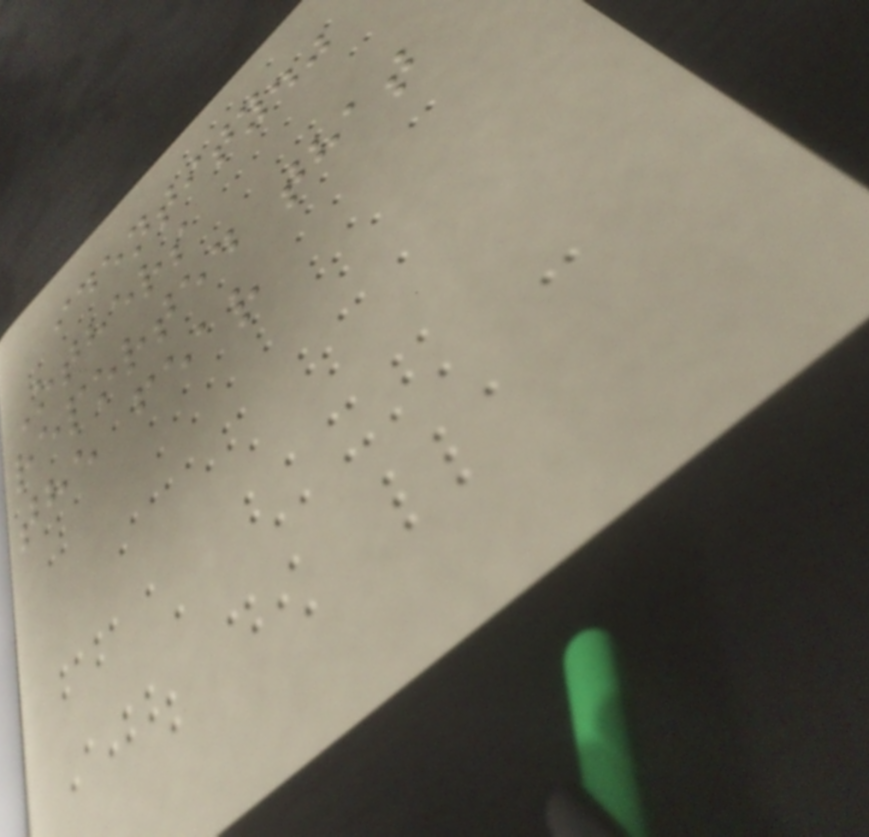identity."
Others
reported that
the fear
